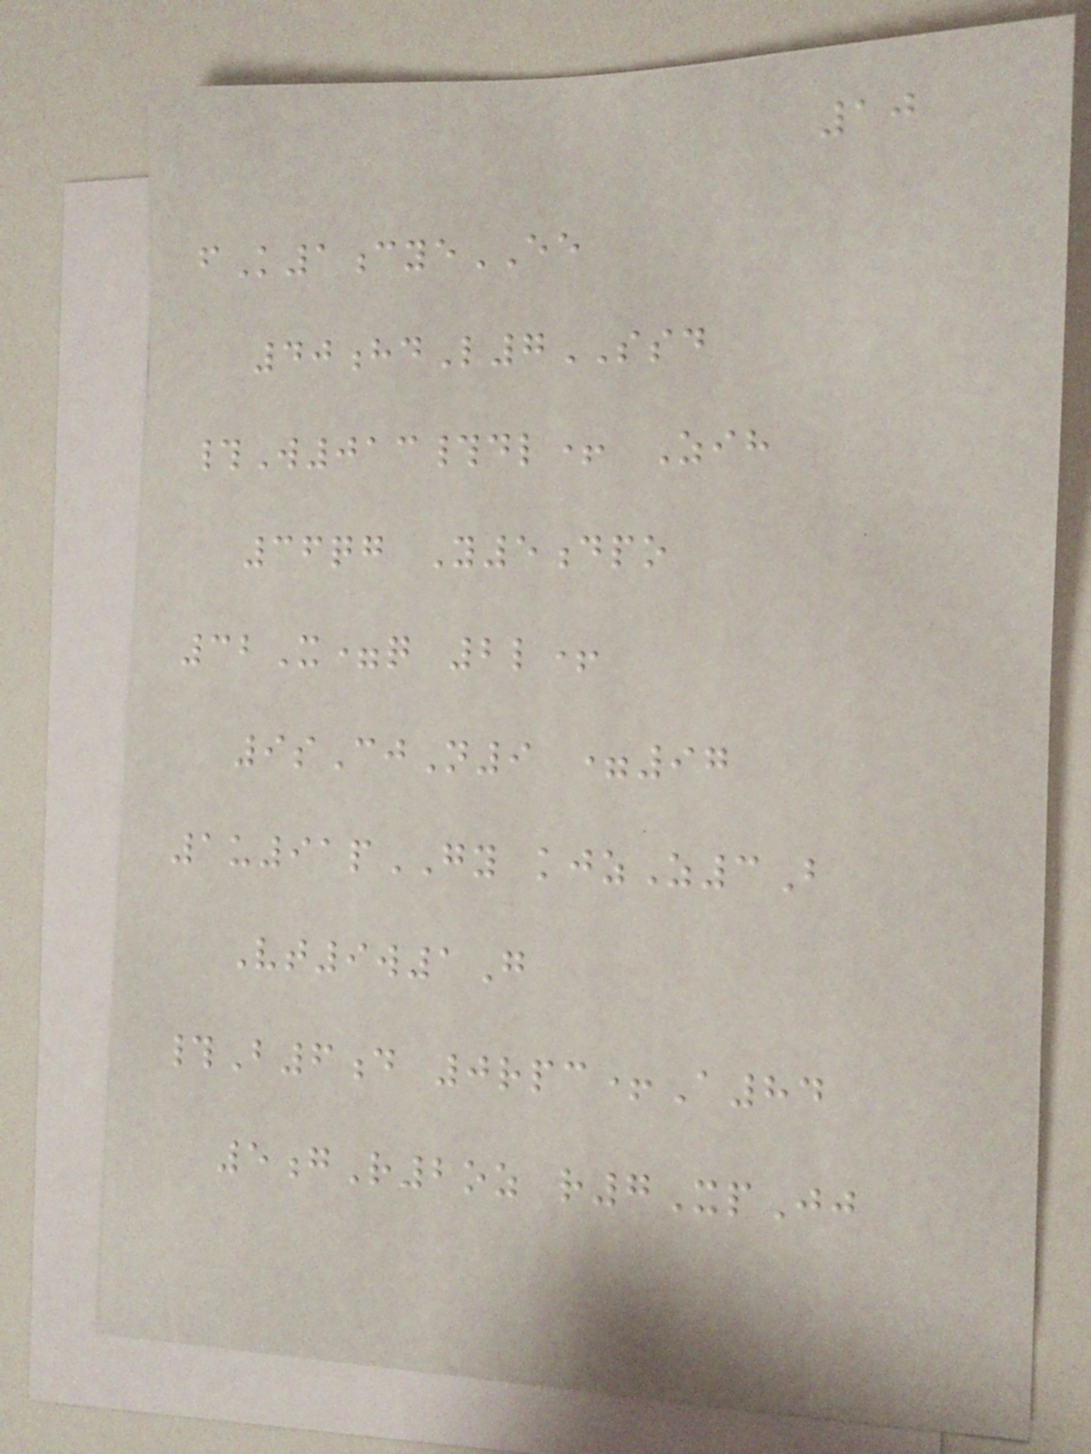10
fK1cyeEE
40hdL7SSD
#W013#dl+ Zih
36qg Y5dpo
32X=q 2l+
9sCjN9 =97
1u91pGY kjzZ3B
Vt9w1G
#B6d 0rpc+A84
5gR2oz r7XpJj
